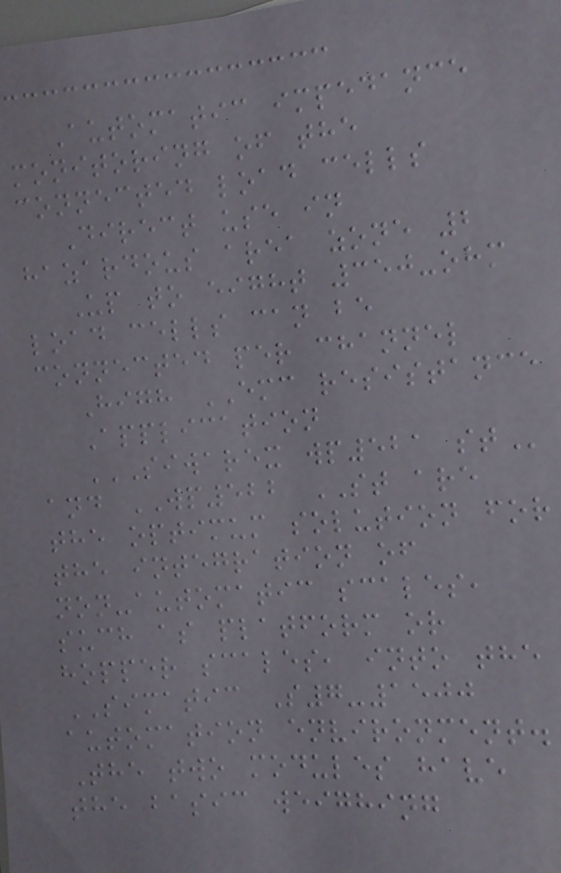Automatic impedance
monitoring of the
connected load cells
Direct use in
hazardous area zone 2
Up to eight 350-ohm
load cells can be
connected per channel
High EMC resistance
Application
SIWAREX WP521 ST
and WP522 ST are
the optimum solution for
the integration of
non-automatic scales,
such as platform or
hopper scales, into the
SIMATIC S7-1500
automation environment.
The two modules have
the basic weighing
